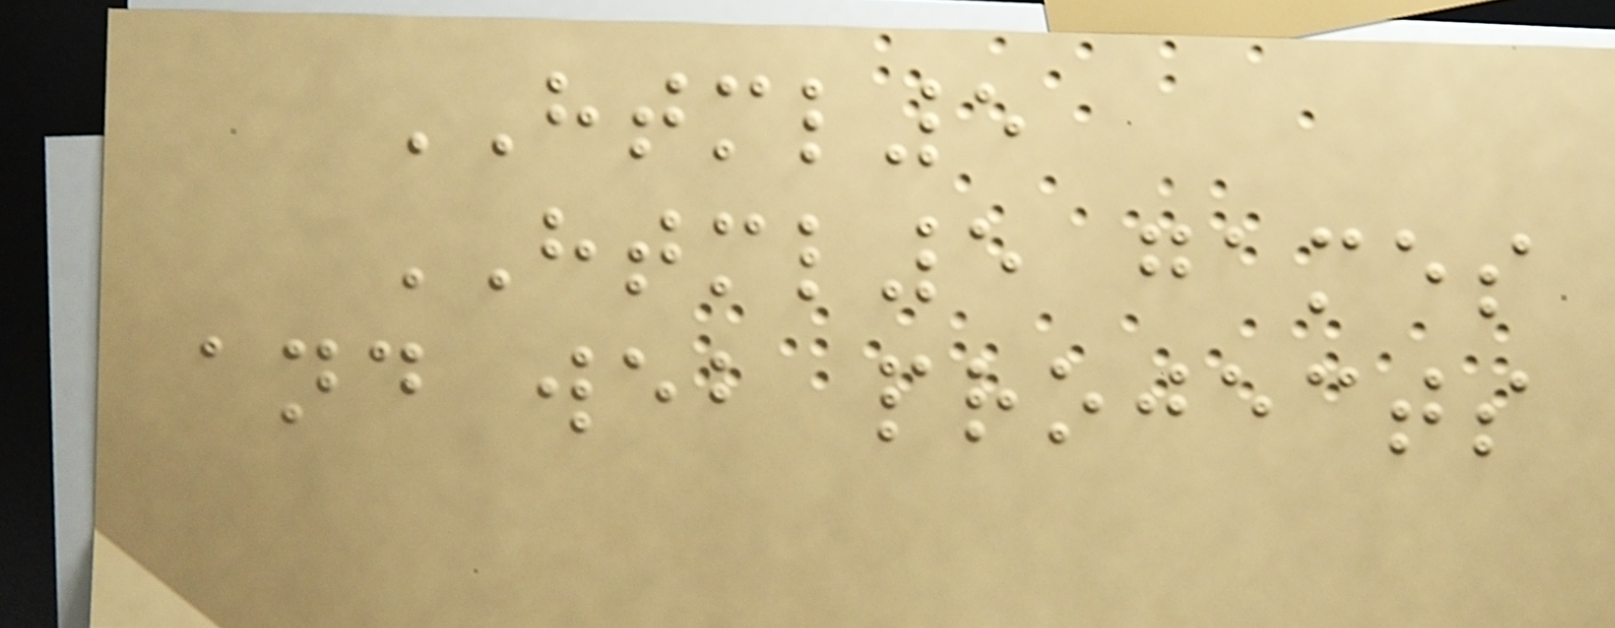HTML5
HTML5 games
and web projects
